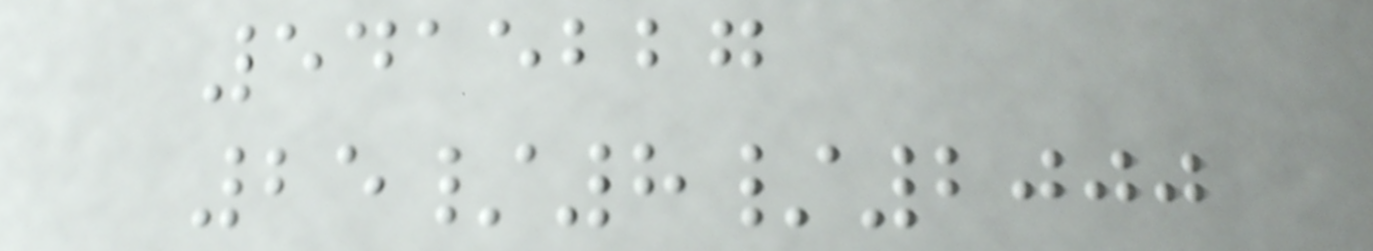5415227
25/8/2000
